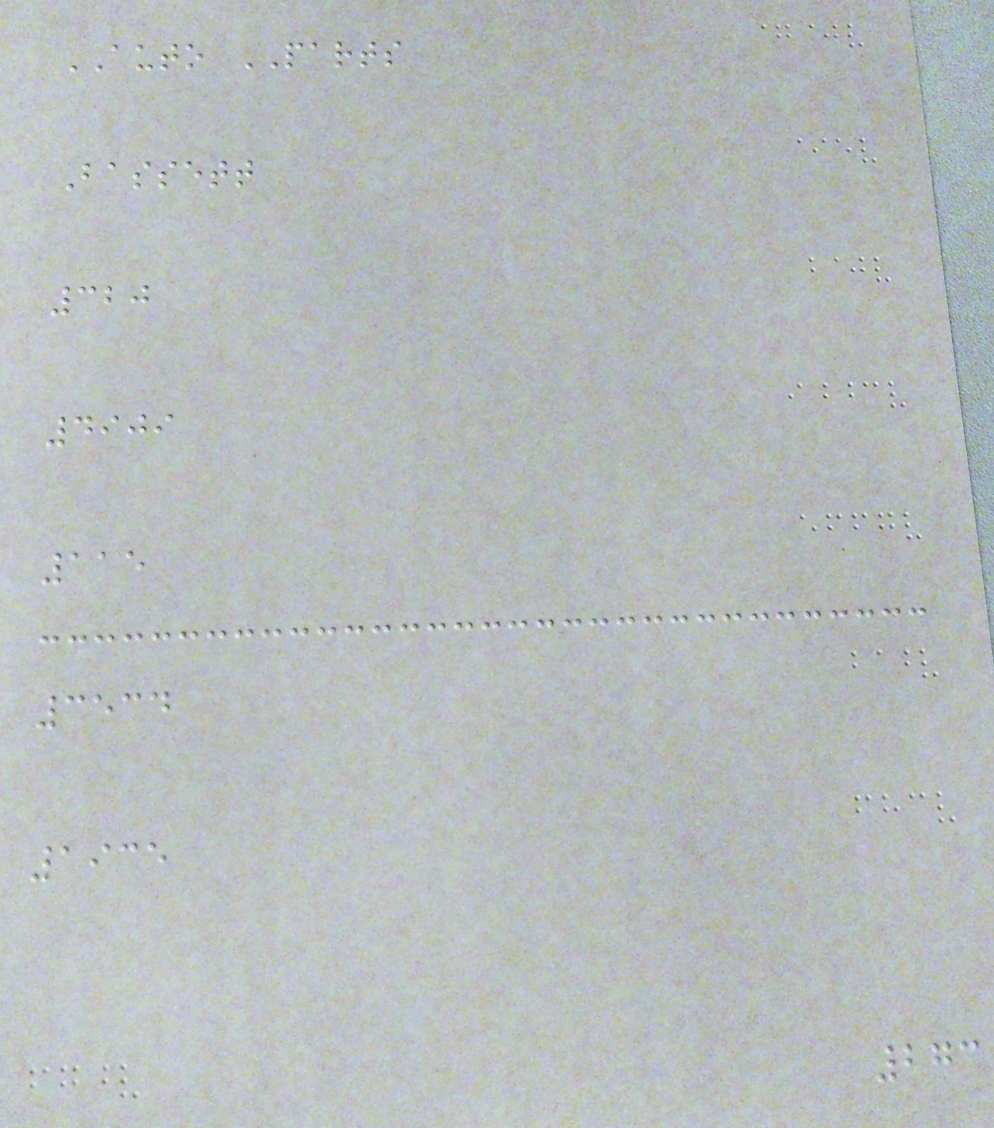AUTO PARTS
Bassett
320
4909
115
3534
1935
273
